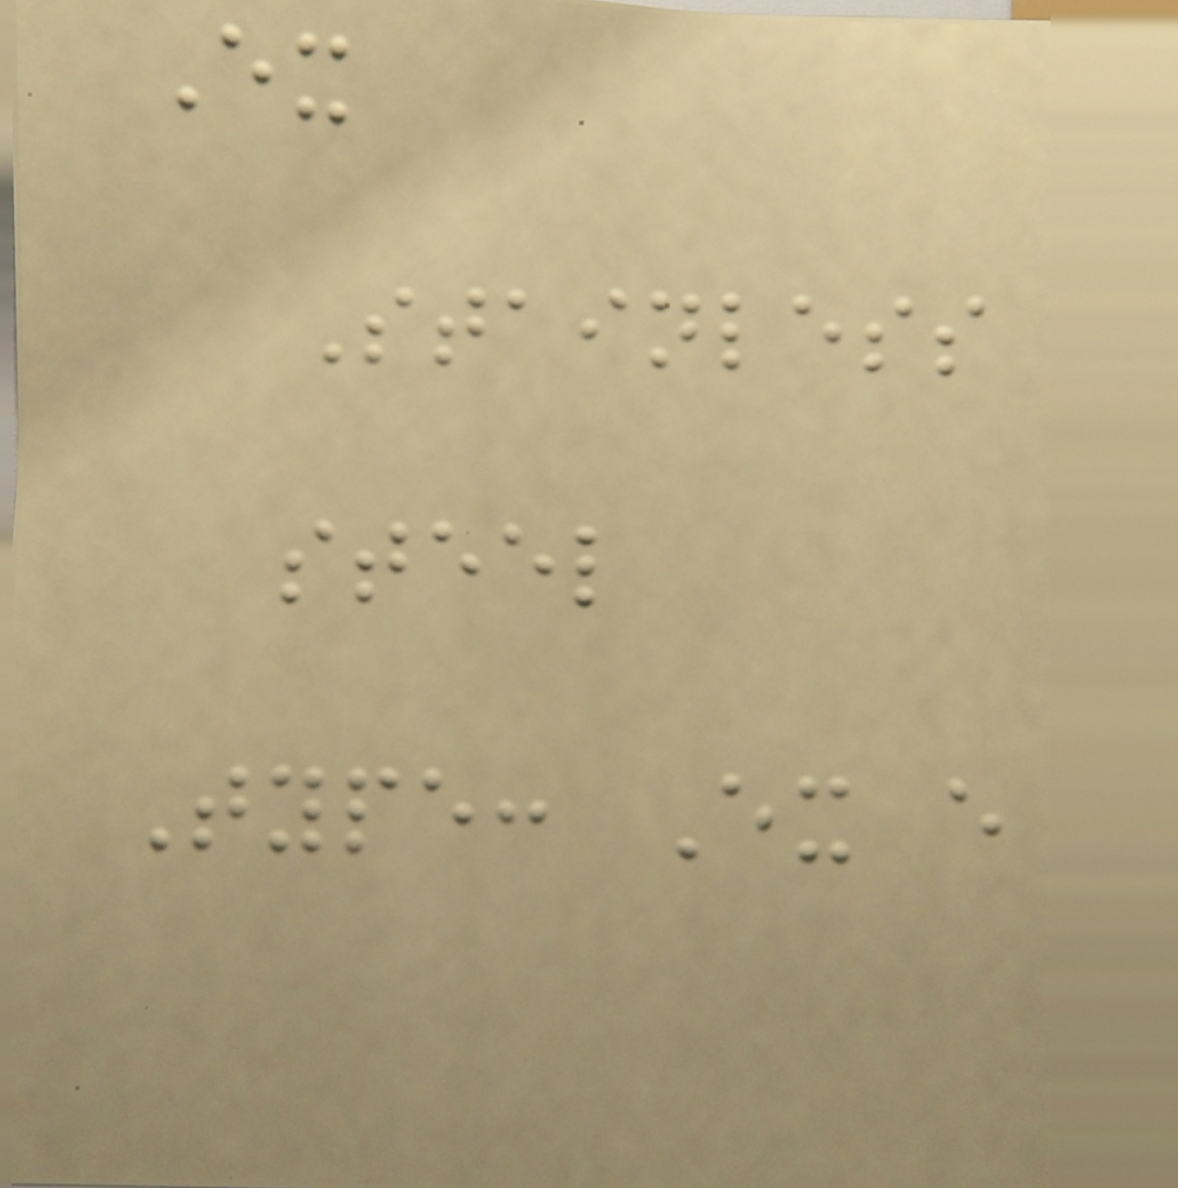Ex
Stainless
steel
Type: Ex e
